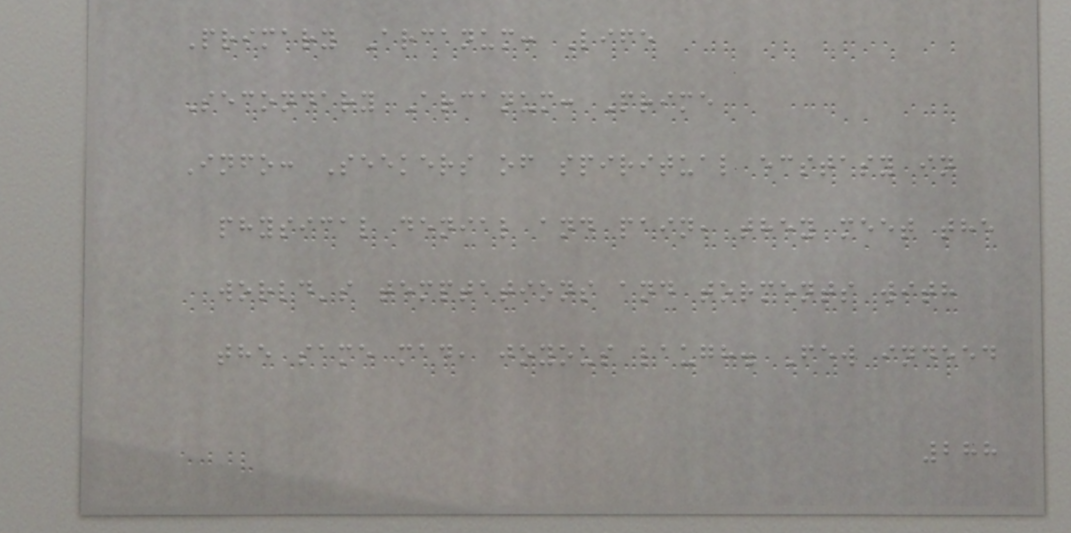Primary Arcanum: Life
Secondary Arcanum: Prime
Info: Seekers of spiritual ecstasy in
physical denial and pain, they meet the
world's temptations and torments with
the same mad, joyous laugh. Few indeed
288
